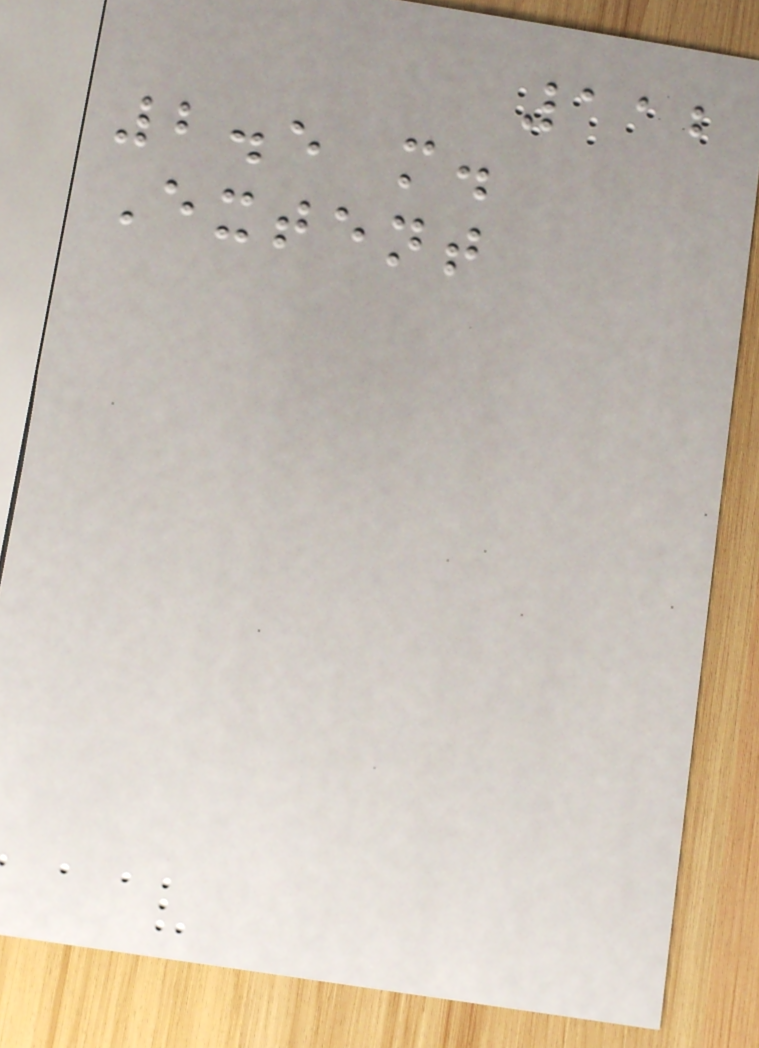112
2.5 m.
Extent
